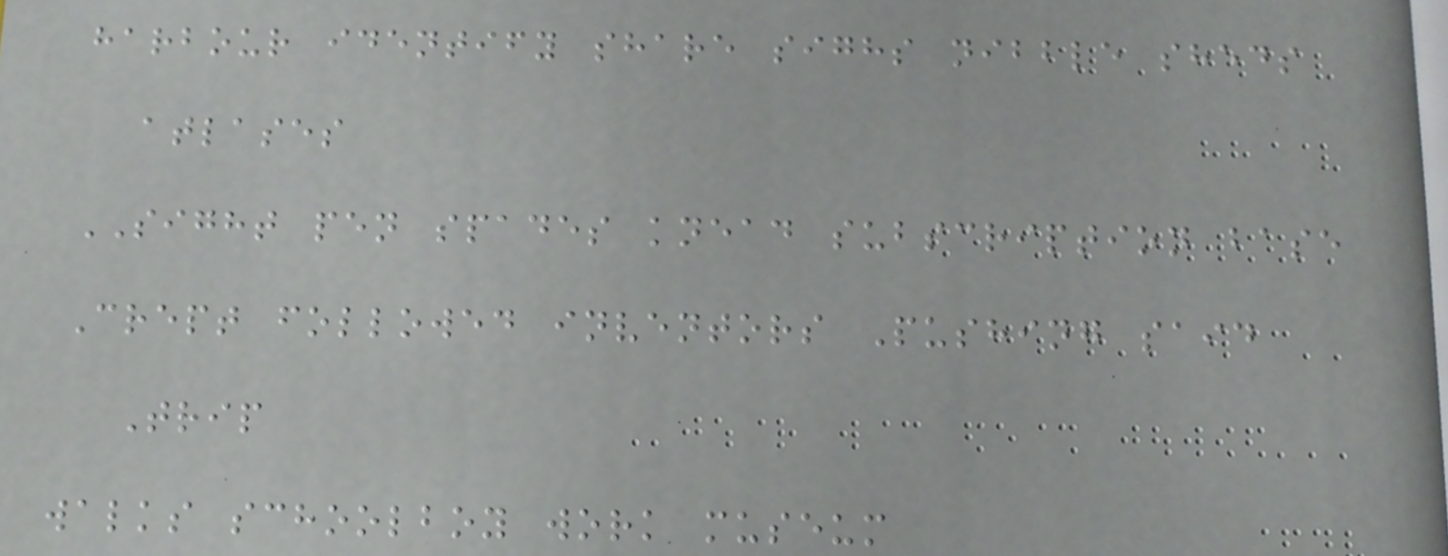harbour identify share sighs nibble sheds
atlases
SIGHT pen spades knead subscription base
Crept followed inventors Pushing said
Trip
walks schoolboy work museum
